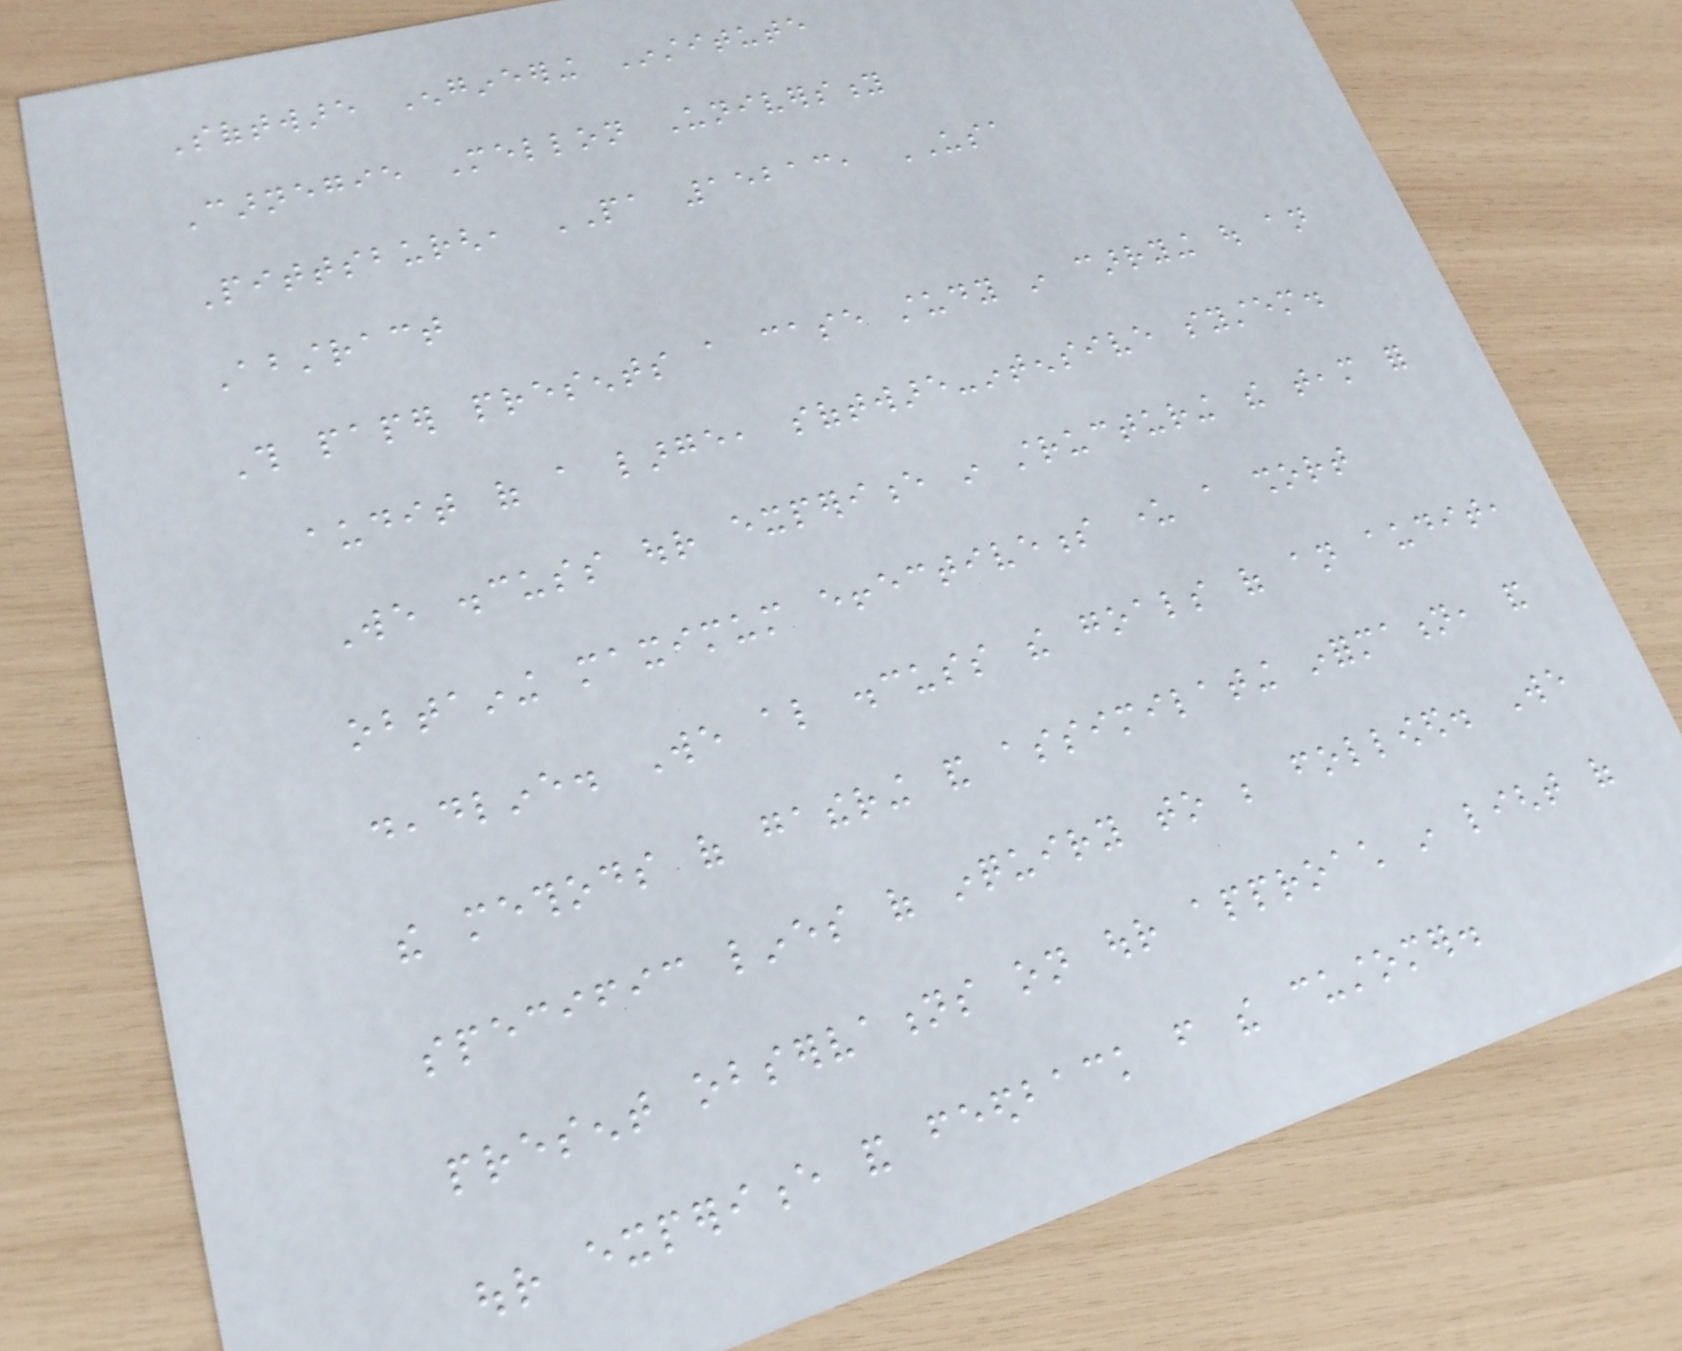Software Engineering Institute
Carnegie Mellon University
Pittsburgh, PA 15213, USA
Abstract
This paper presents a case study in carrying out an
audit of a large, software-intensive system.
We discuss our experience in structuring the team for
obtaining maximum effectiveness under a short
deadline. We also discuss the goals of an audit,
the methods of gathering and assimilating information, and
specific lines of inquiry to be followed. We
present observations on our approach in light of
our experience and feedback from the customer.
